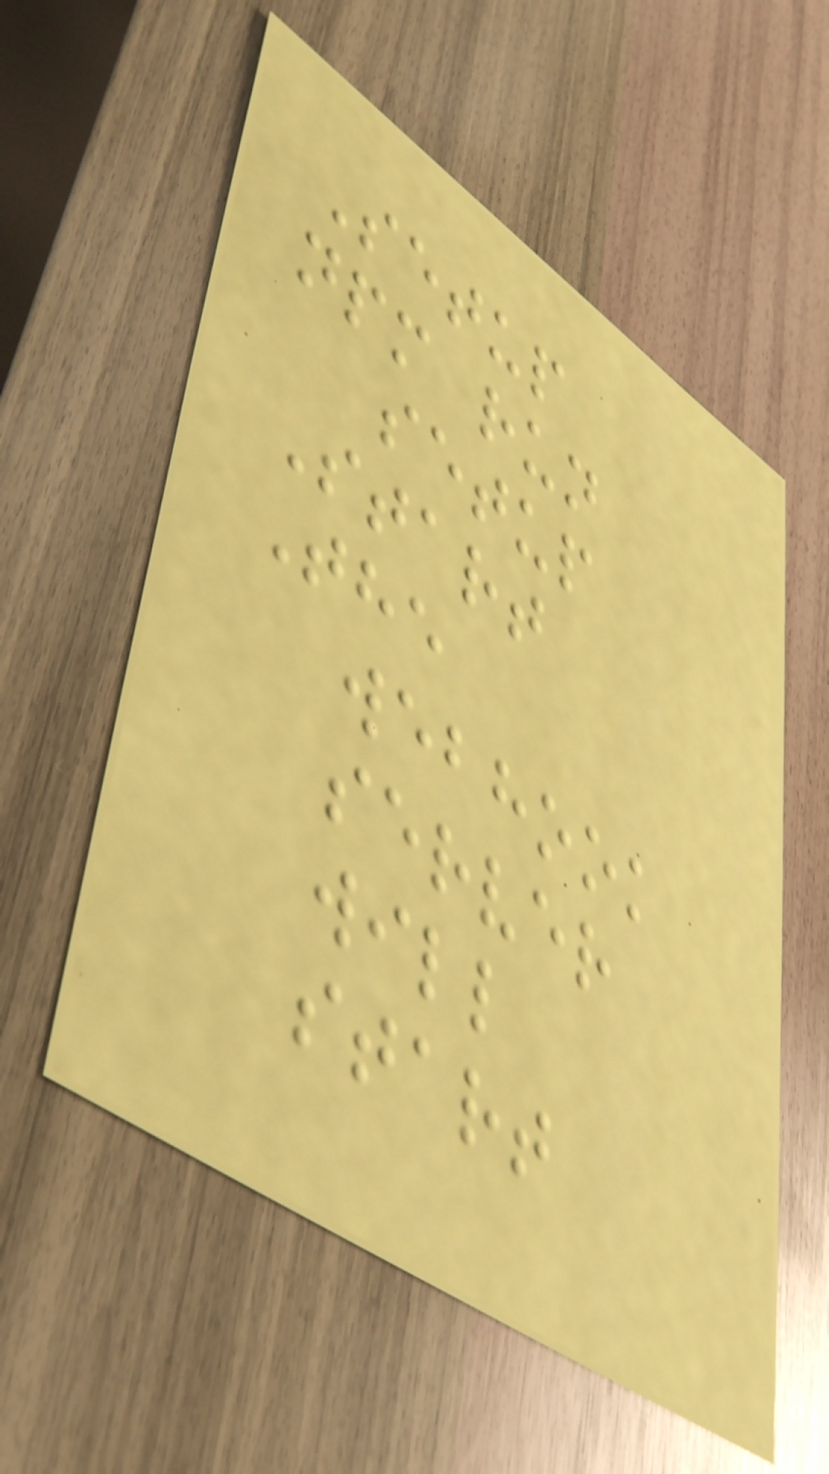Setup
npm run
setup
Start
The
webhook
server
will
start
